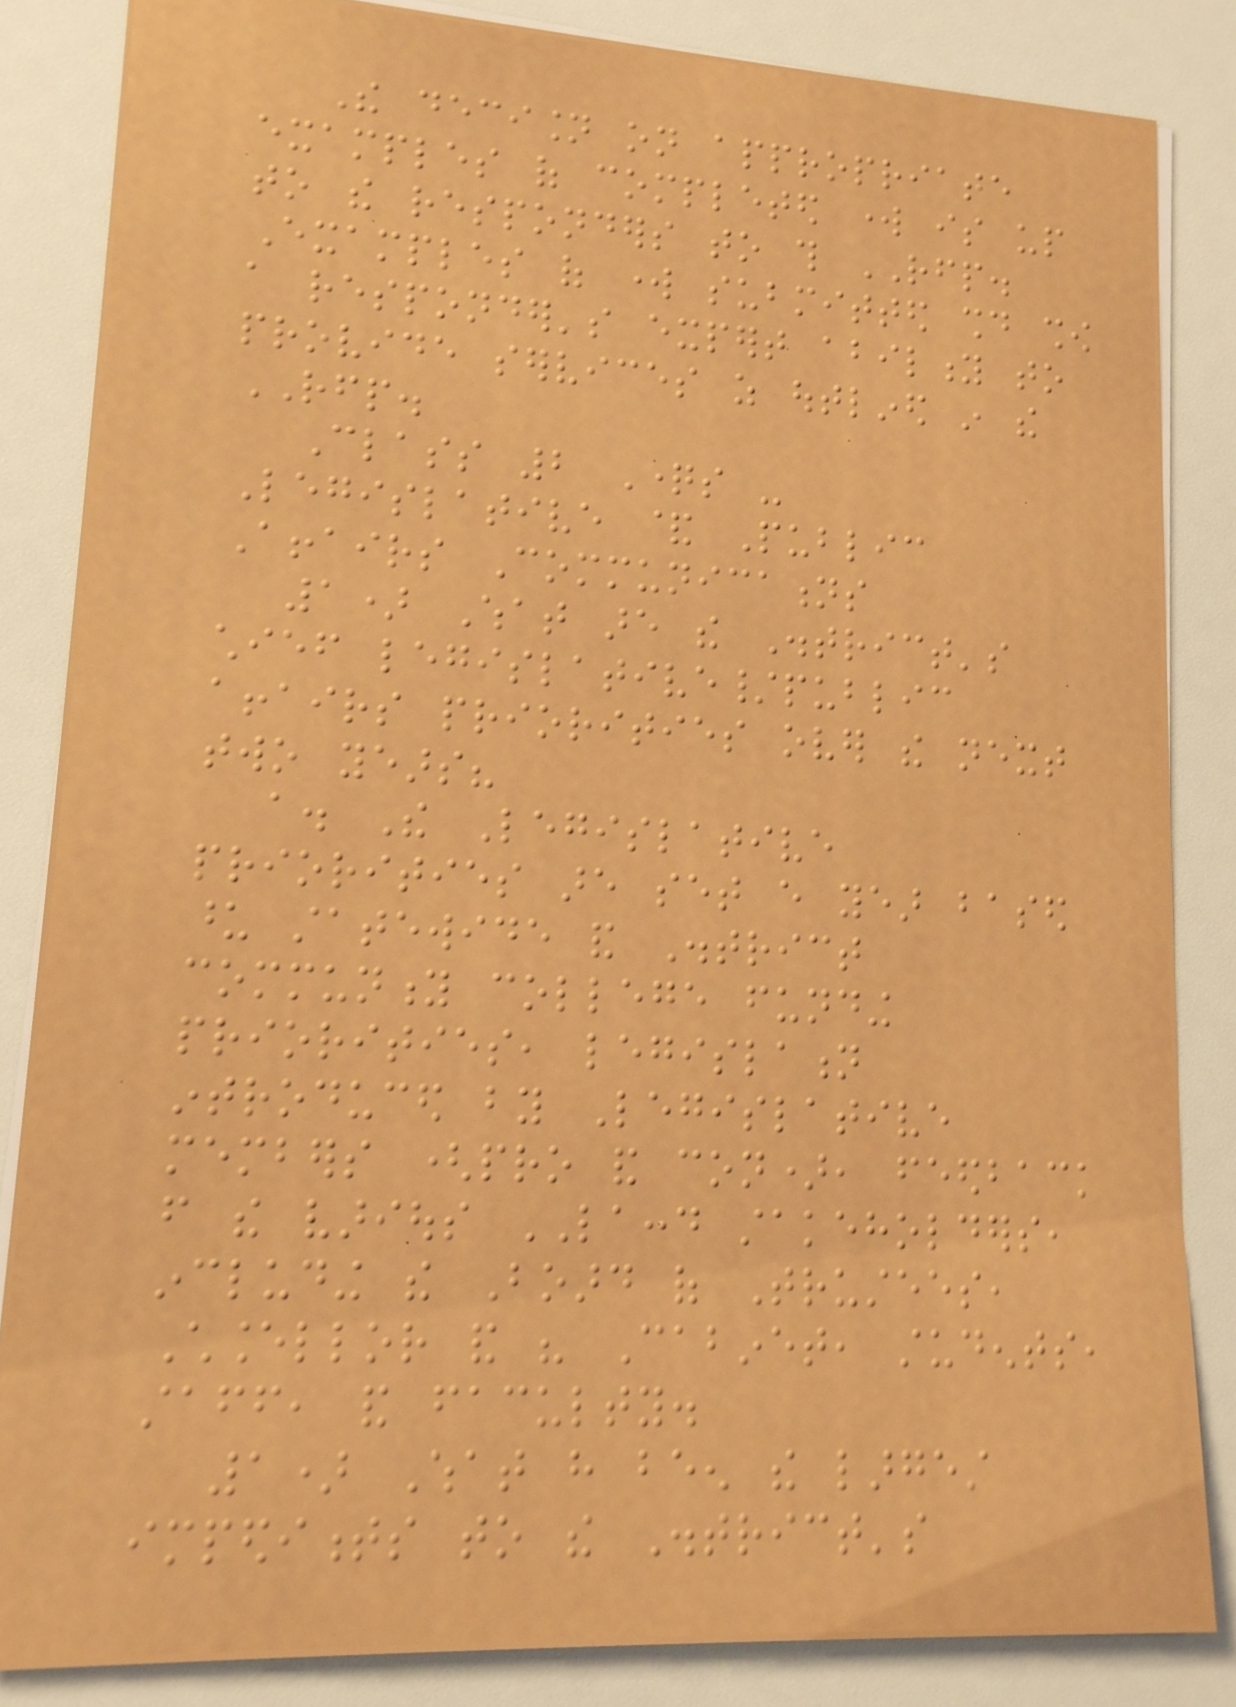The decision on appropriate
examples of completed work is up
to the responders to this RFP.
Examples of work submitted should show
a responder's expert ability to
provide services as outlined in the
RFP.
Class 2 Questions -
Legislative & Public
Affairs Communications
1) What are the District's
chief legislative/public
affairs priorities over the next
two years?
a. The Legislative
priorities are set every year based
upon statewide and District
community college funding
priorities, legislation
introduced by Legislative
members (pro and con), feedback
from the various LACCD stakeholders,
including the Board of Trustees,
Chancellor and his Cabinet, students,
staff, and faculty.
1) What have been the largest
impediments to the District's
